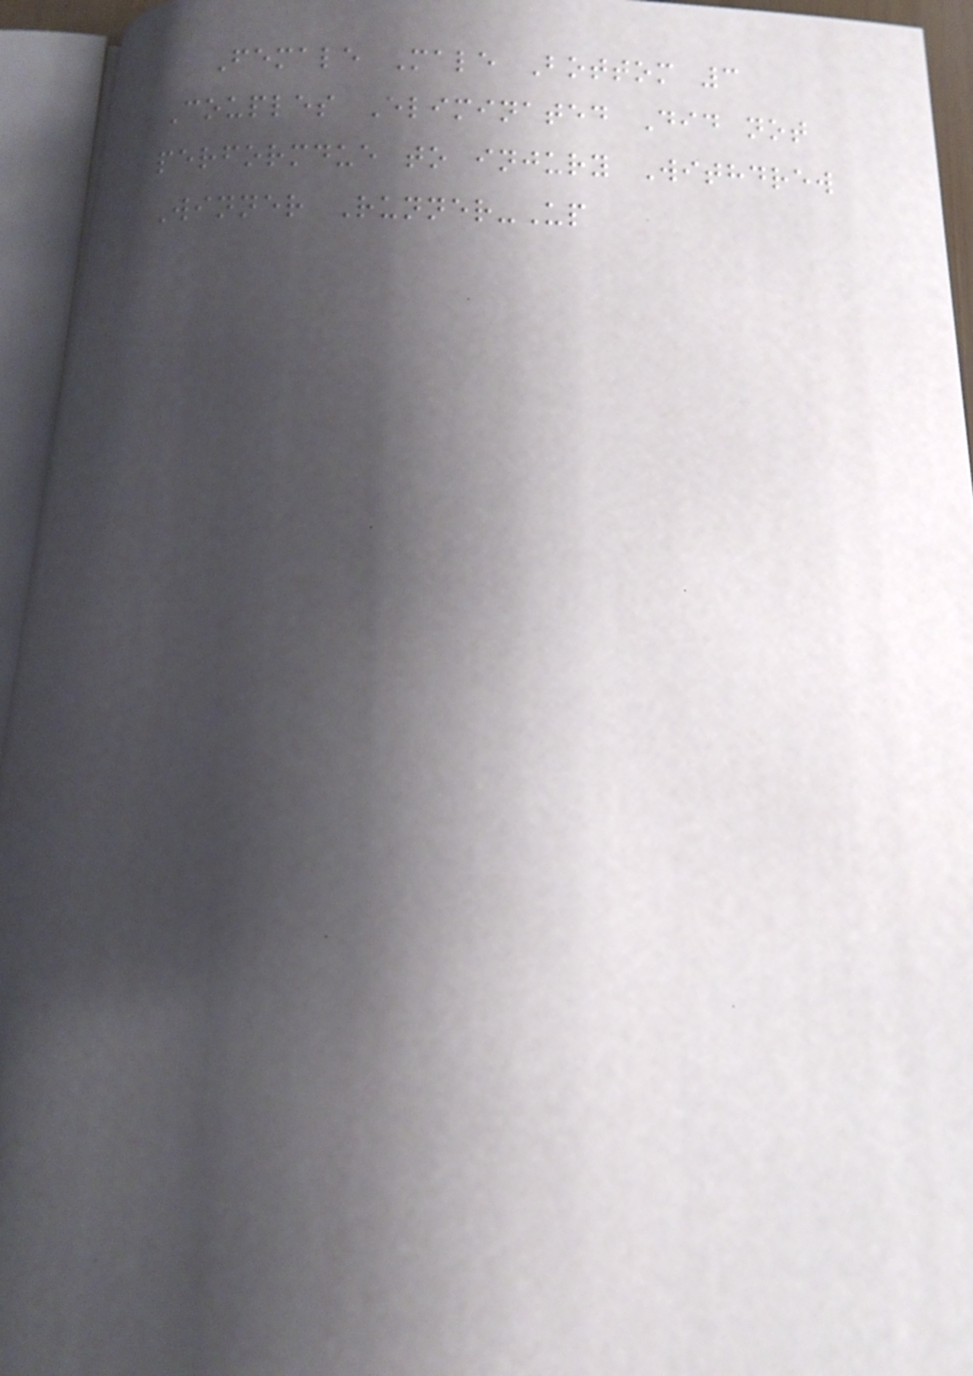Female Male Bottom 3
Couples Eliminated Did not
performdue to injury Withdrew
Winner Runner-Up
